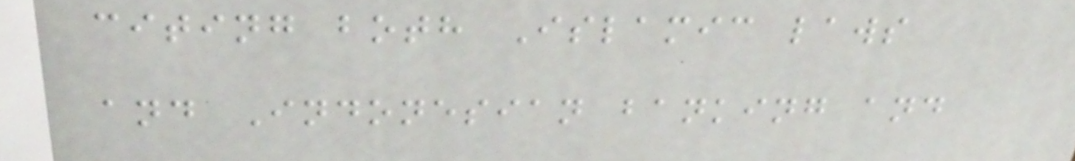citing both Islamic laws
and Indonesian banking and
